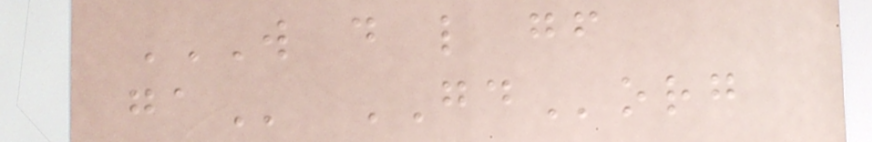W D L GF
GA GDorg
